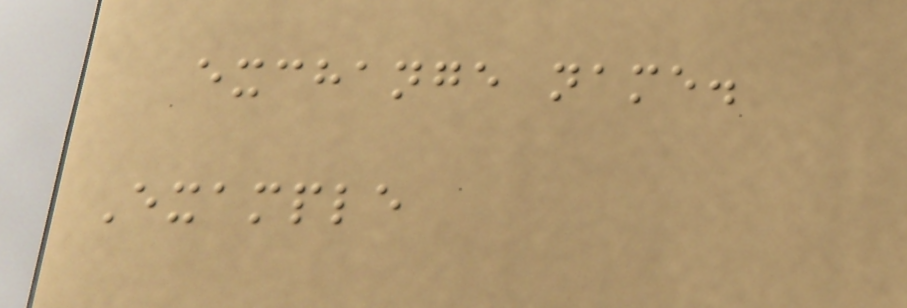exchange name.
Example
